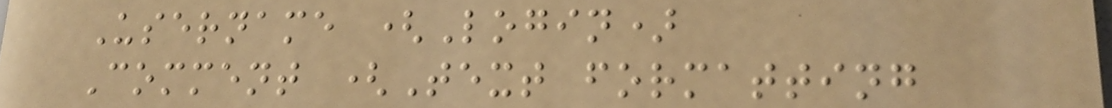Username (Login)
Comment (Text formatting
